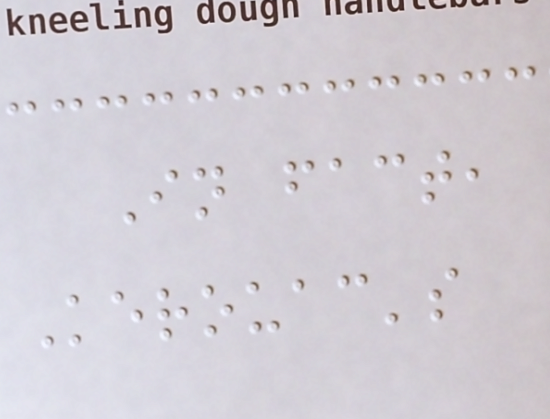In fact,
Kerouac's
